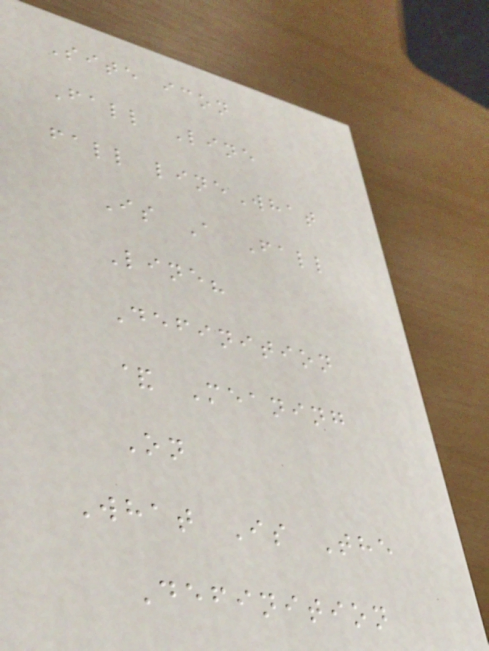Site icon
Fall Line
fall lineWhat
Is A Fall
Line?
Definition
& Meaning
On
What Is The
Definition
